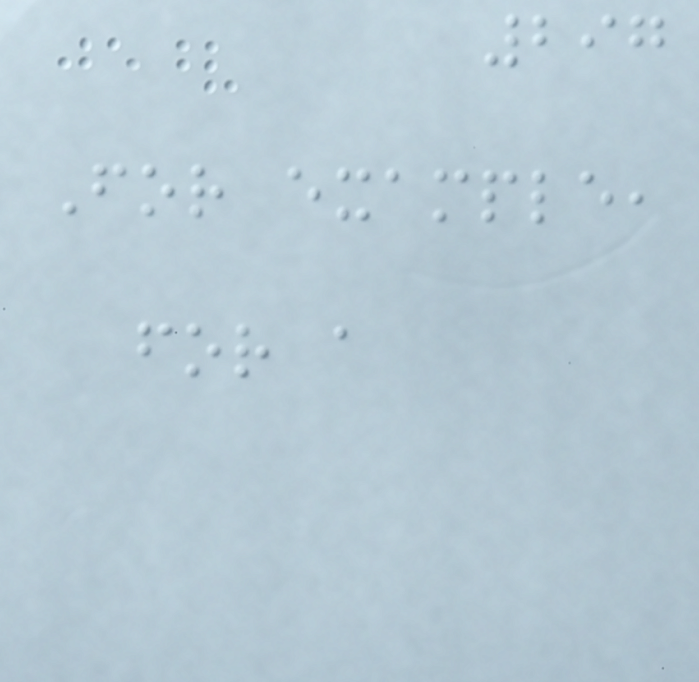297
For example,
for a
